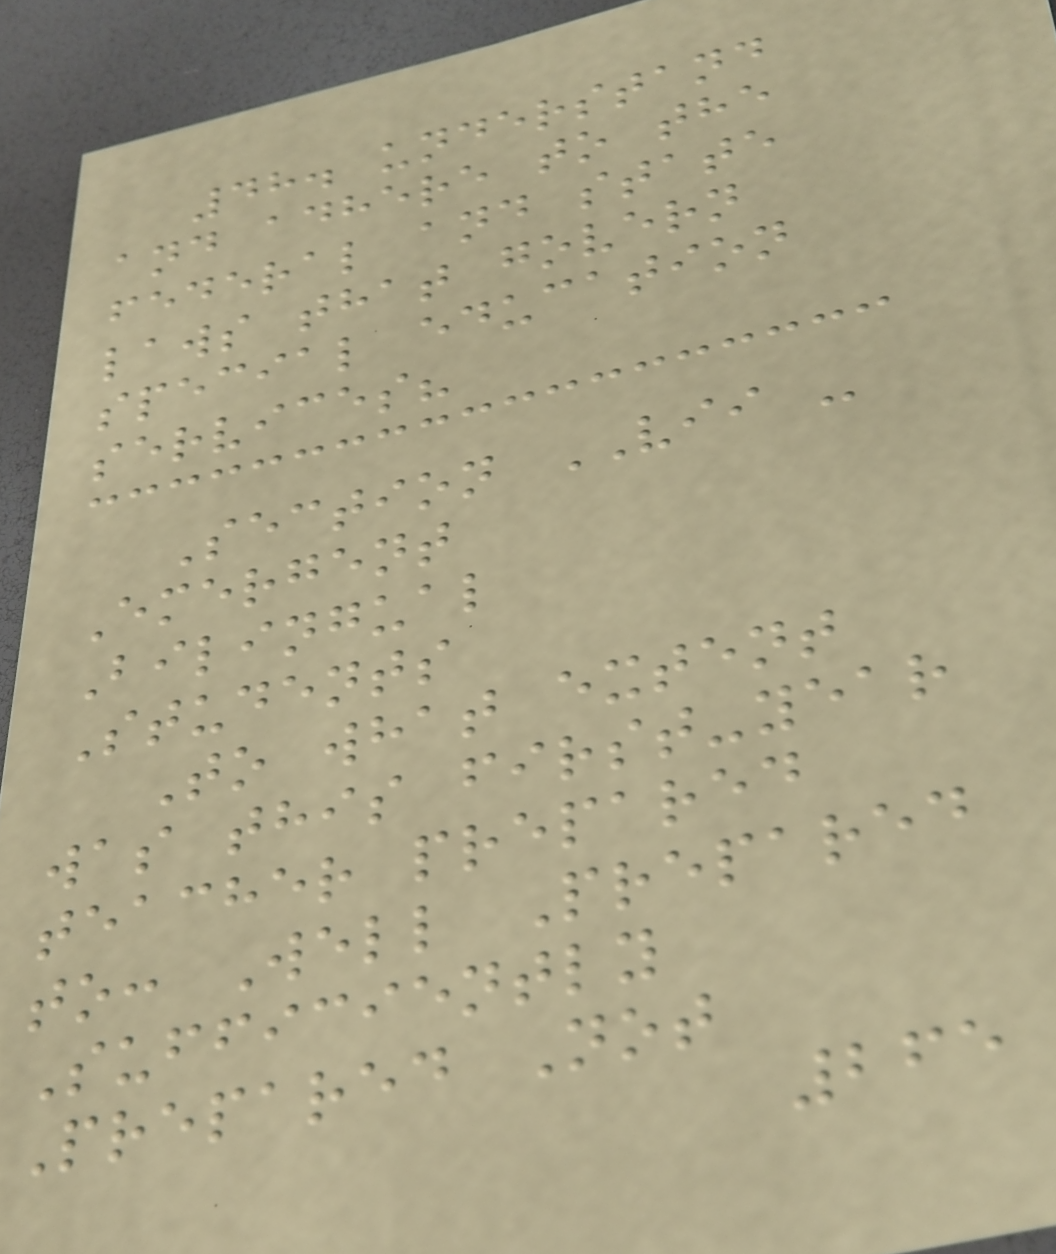48. understand
and adhere to the
federal and state
laws that govern
special education
services?
Section VII -
Emergent
Bilingual
Students
To what extent
was this first-year
teacher prepared
to: Well Prepared
Sufficiently
Prepared Not
265
